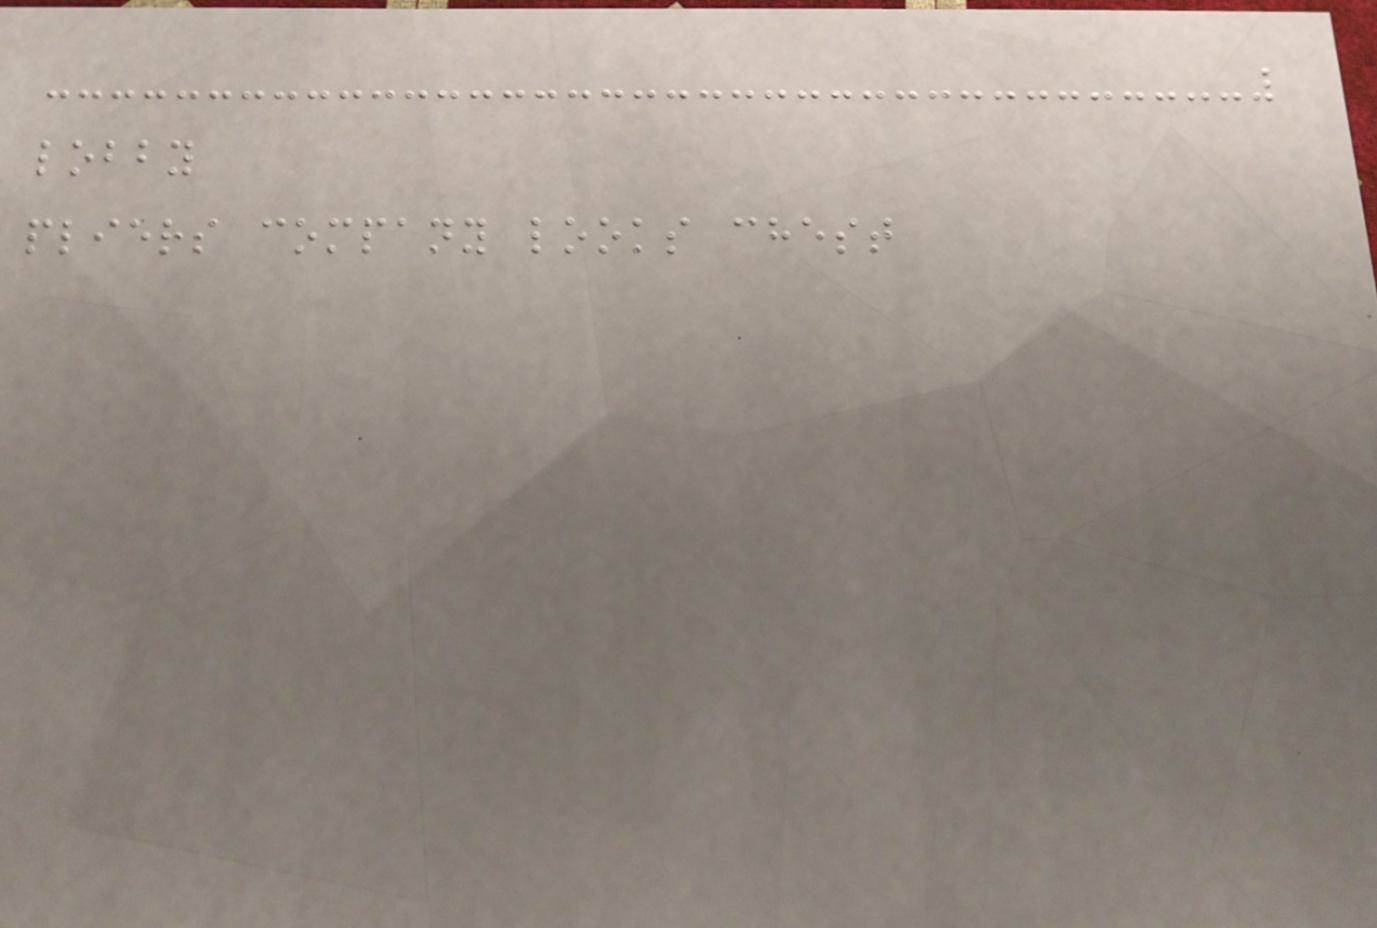lobby
pliers company looks chest
